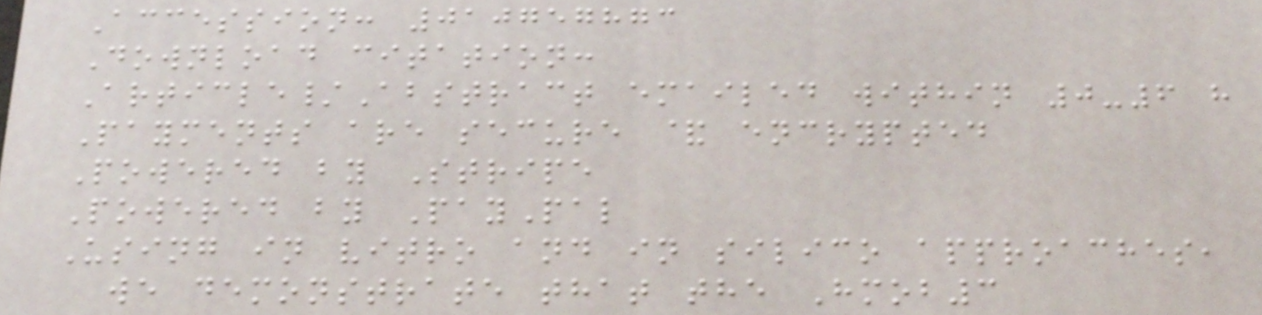Accession: 010757873
Download citation:
Article/Abstract emailed within 0-6 h
Payments are secure & encrypted
Powered by Stripe
Powered by PayPal
Using in vitro and in silico approaches,
we demonstrate that the Hmob3
